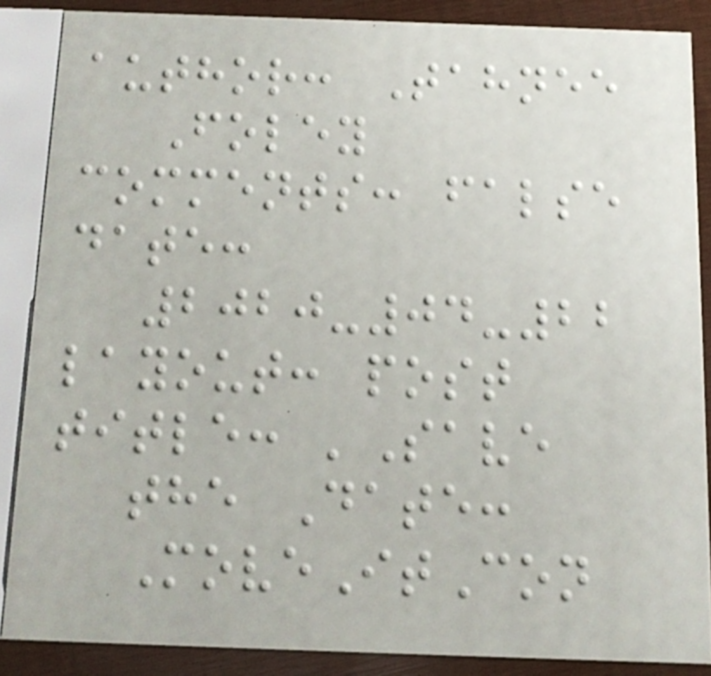author: Tahnee
Foley
comments: false
date:
2020-04-22
layout: post
title: 'Save
the Date:
MoveItCon
